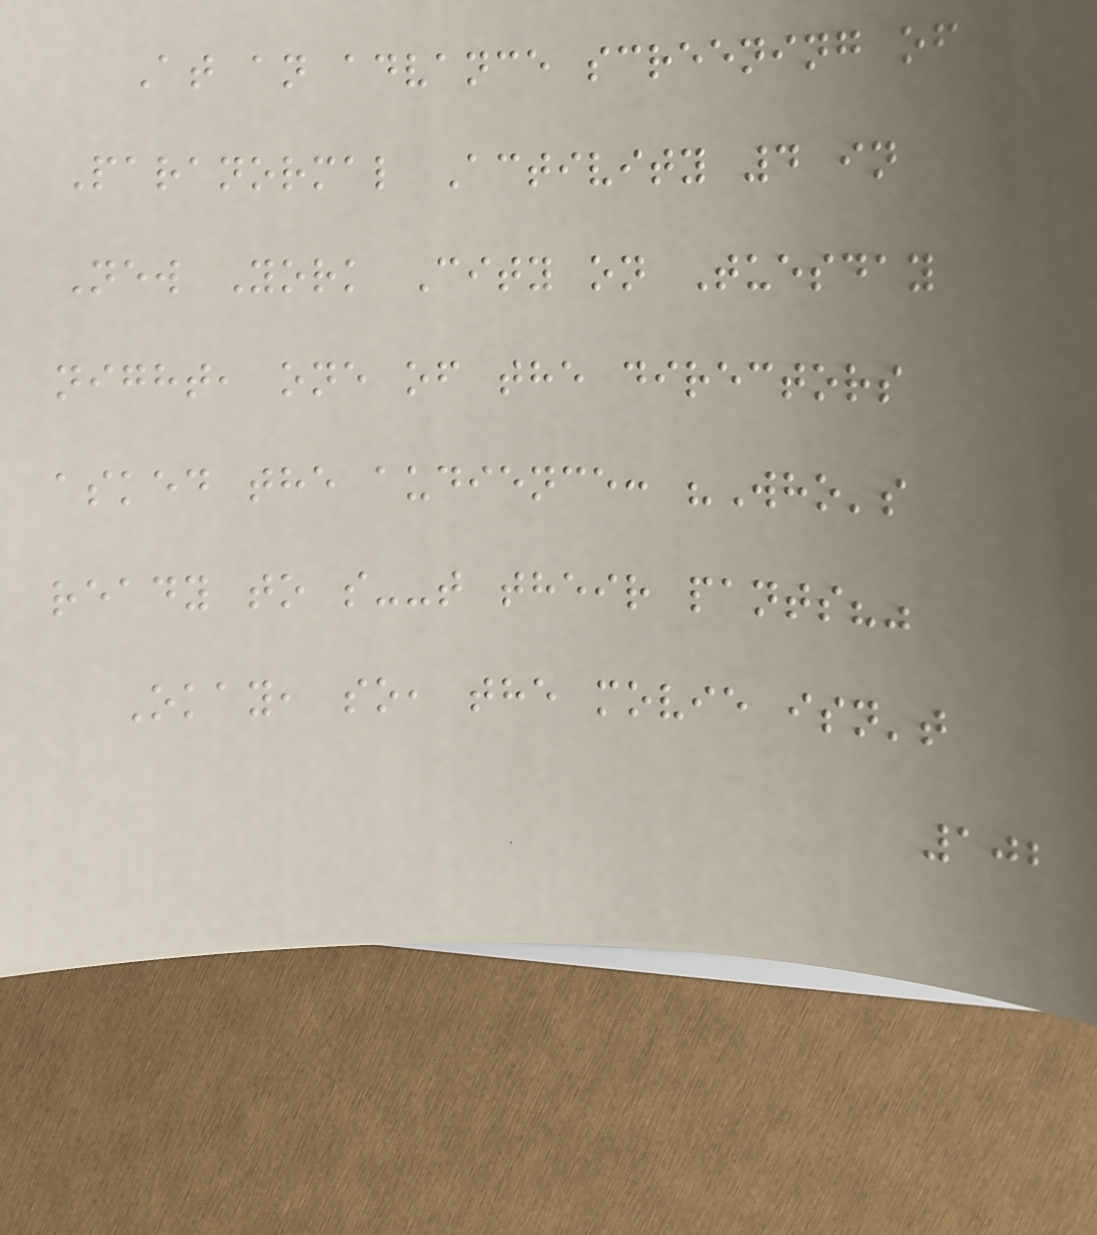At an advance screening of
Paranormal Activity 4 in
New York City on Tuesday
night, one of the directors
asked the audience: "Who's
ready to s--t their pants?"
Okay, so, the movie isn't
102
